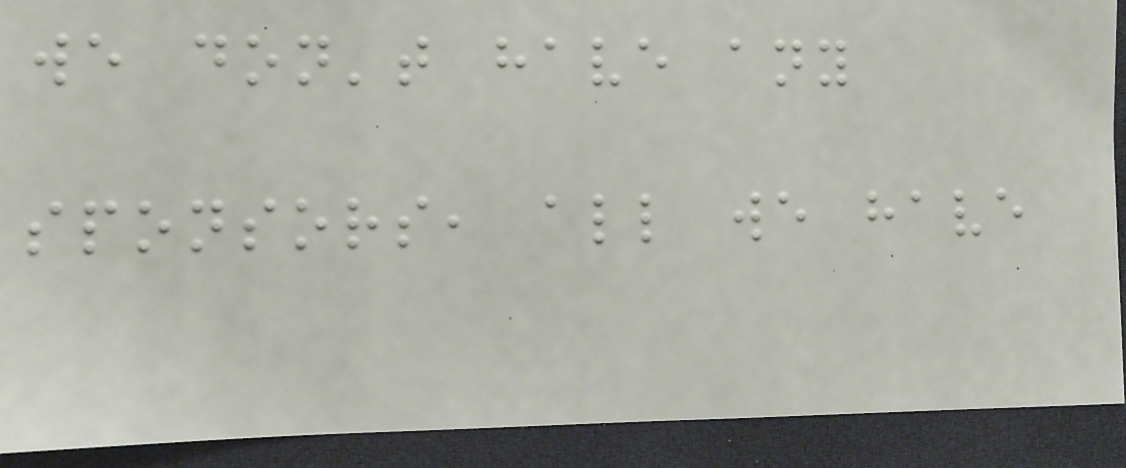we don't have any
sponsors, all we have
